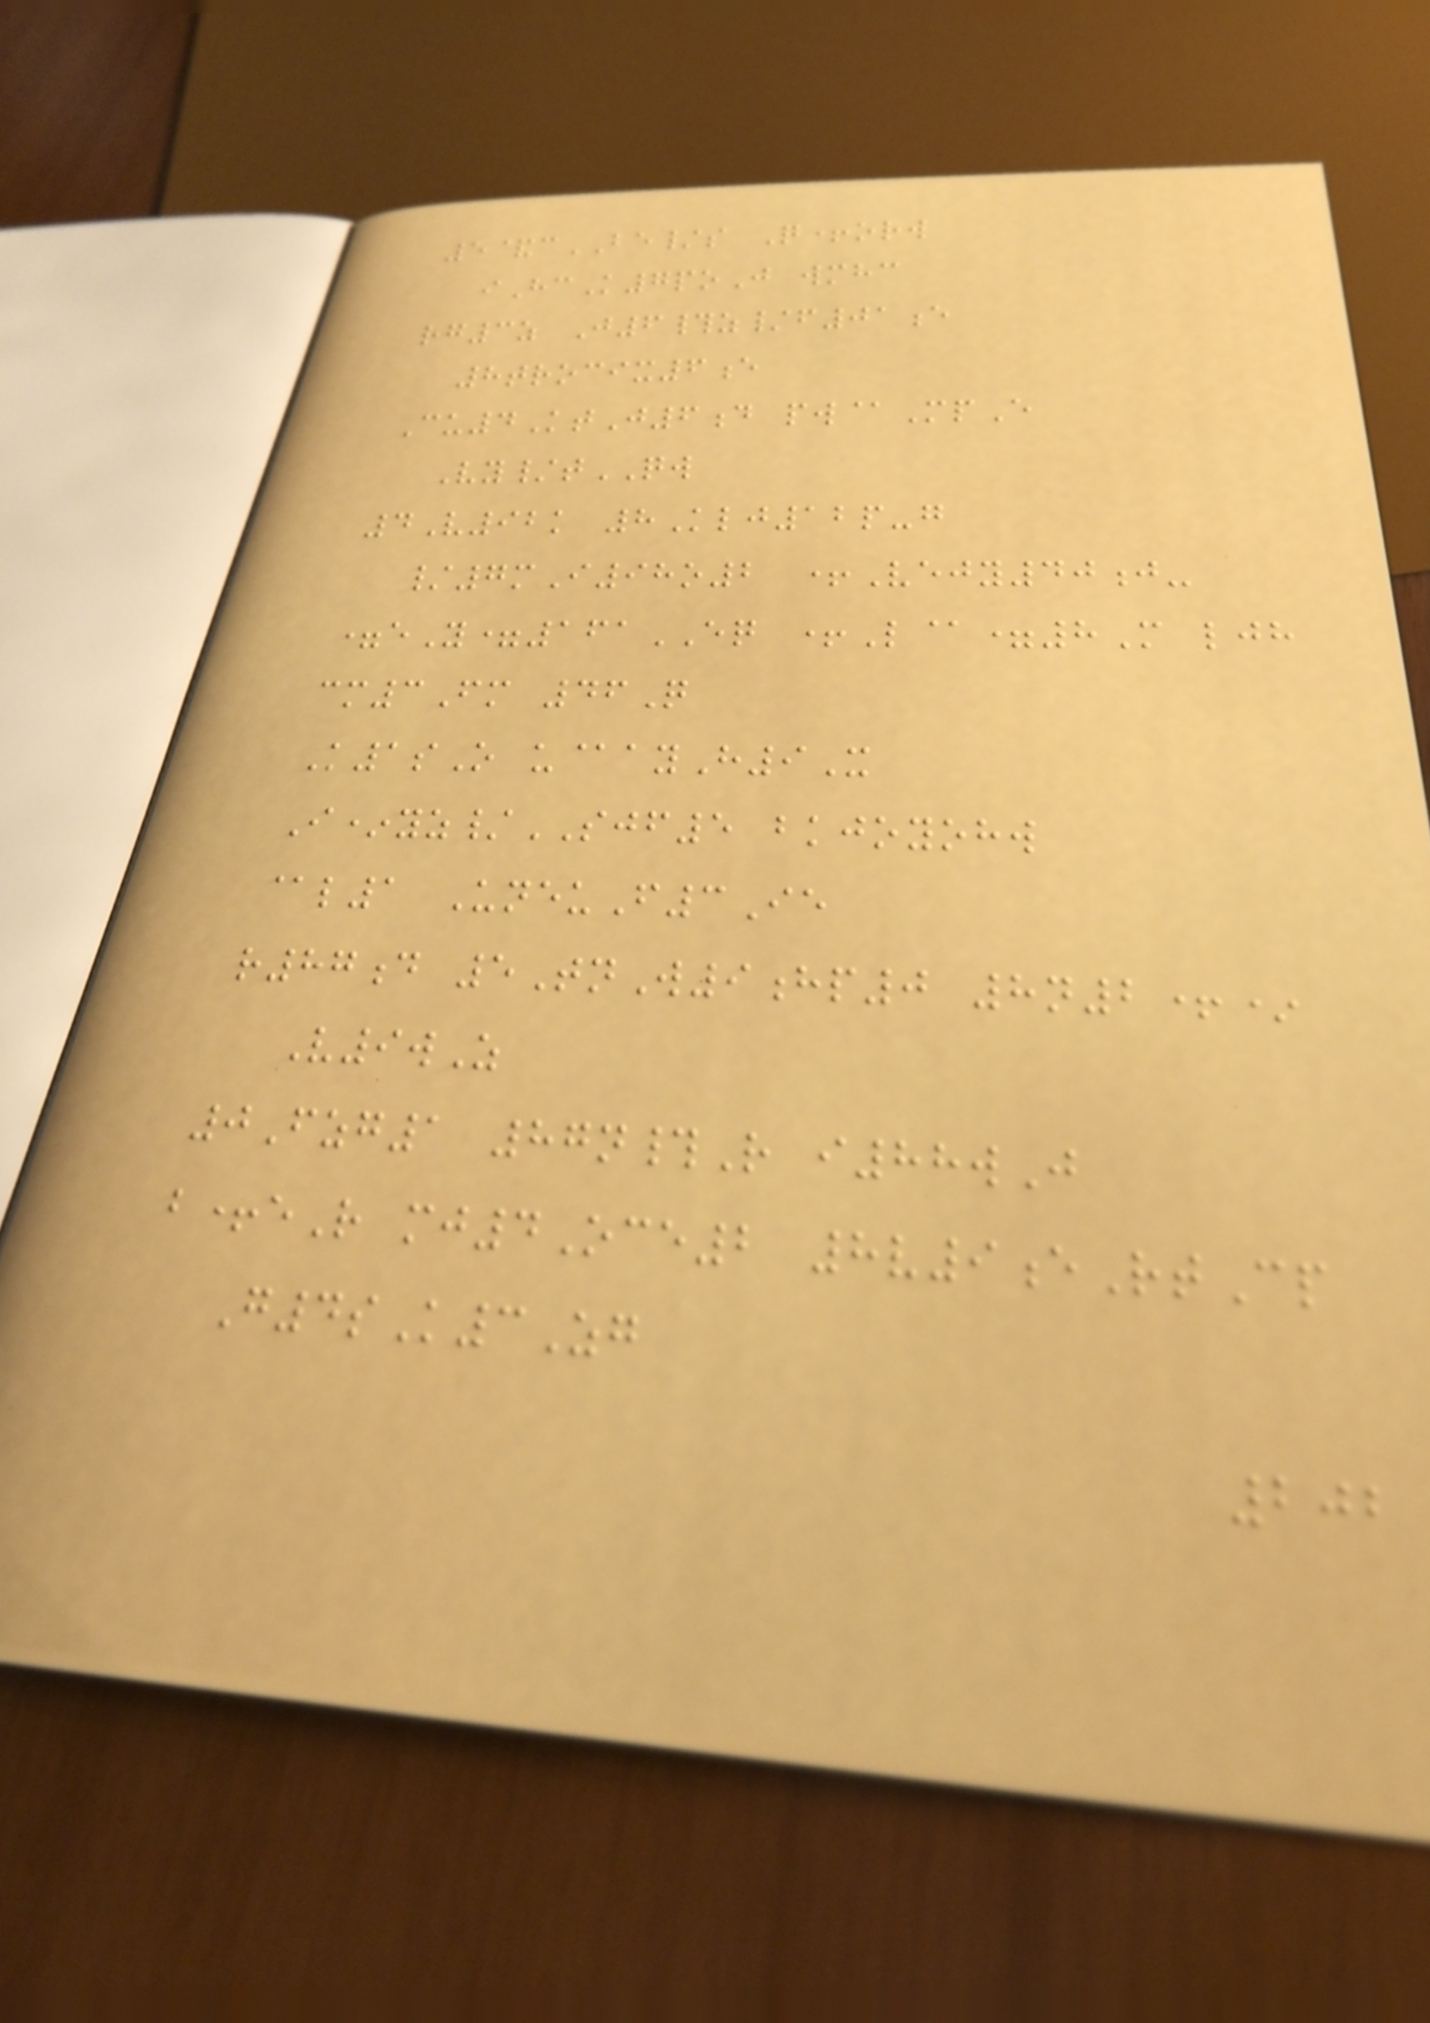5&cBE/s Q+orw
iHcK7poJ wmhc
rg3z J6#z/f01e
8trocix6e
Cu4KtJ6d pw@MpE
Vy/tQW
4V92k 8Klj12p-g
/7mI98o2 +Vejy40j-
=eY=161EQ +L@=8M ljh
cm3Fm 46Q
K1sO u@ayH9X
I*yz/SJF5 bkjoyohw
@l1 UneuF3Ie
r87d 5TnW9hp0 8n2+*
V9wZ
0Fzg1 87n#R i88wJ
b+eR mj4Oce2 8v9eRtCp
G4sK3Zg
202
